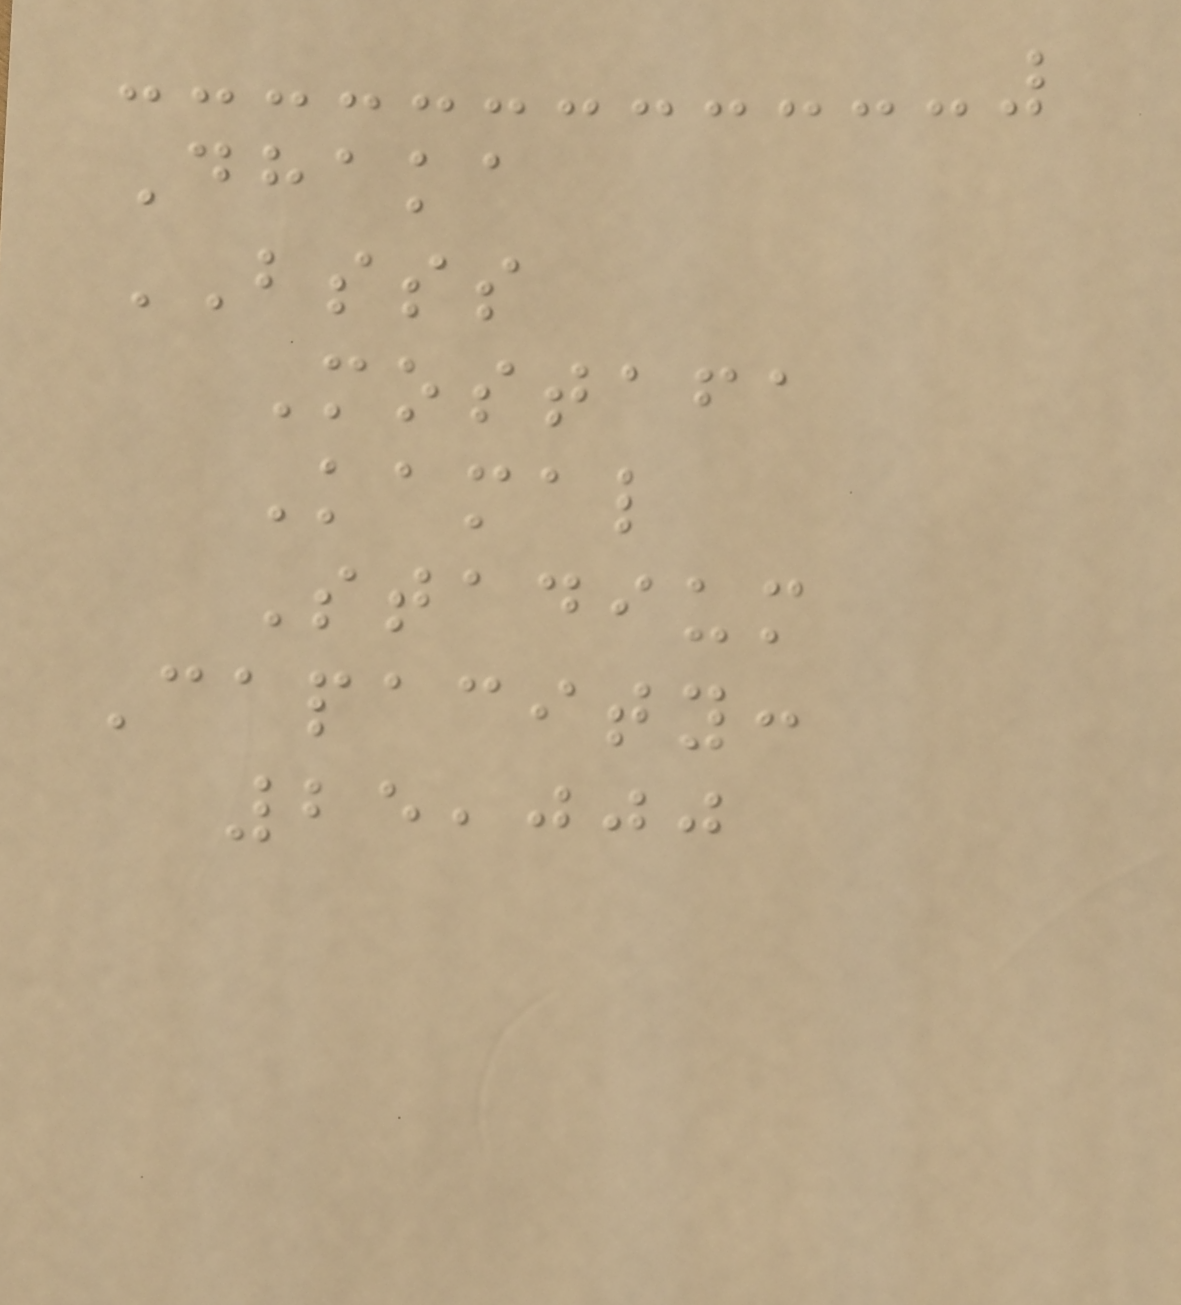Dhaka
BSSS
Mostafa
Kamal
Stadium
Capacity:
25,000
